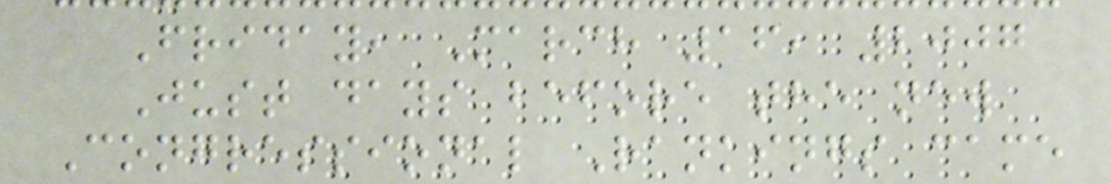Friday, March 16, 2007
Just days before the new
Congressional Rankings came
